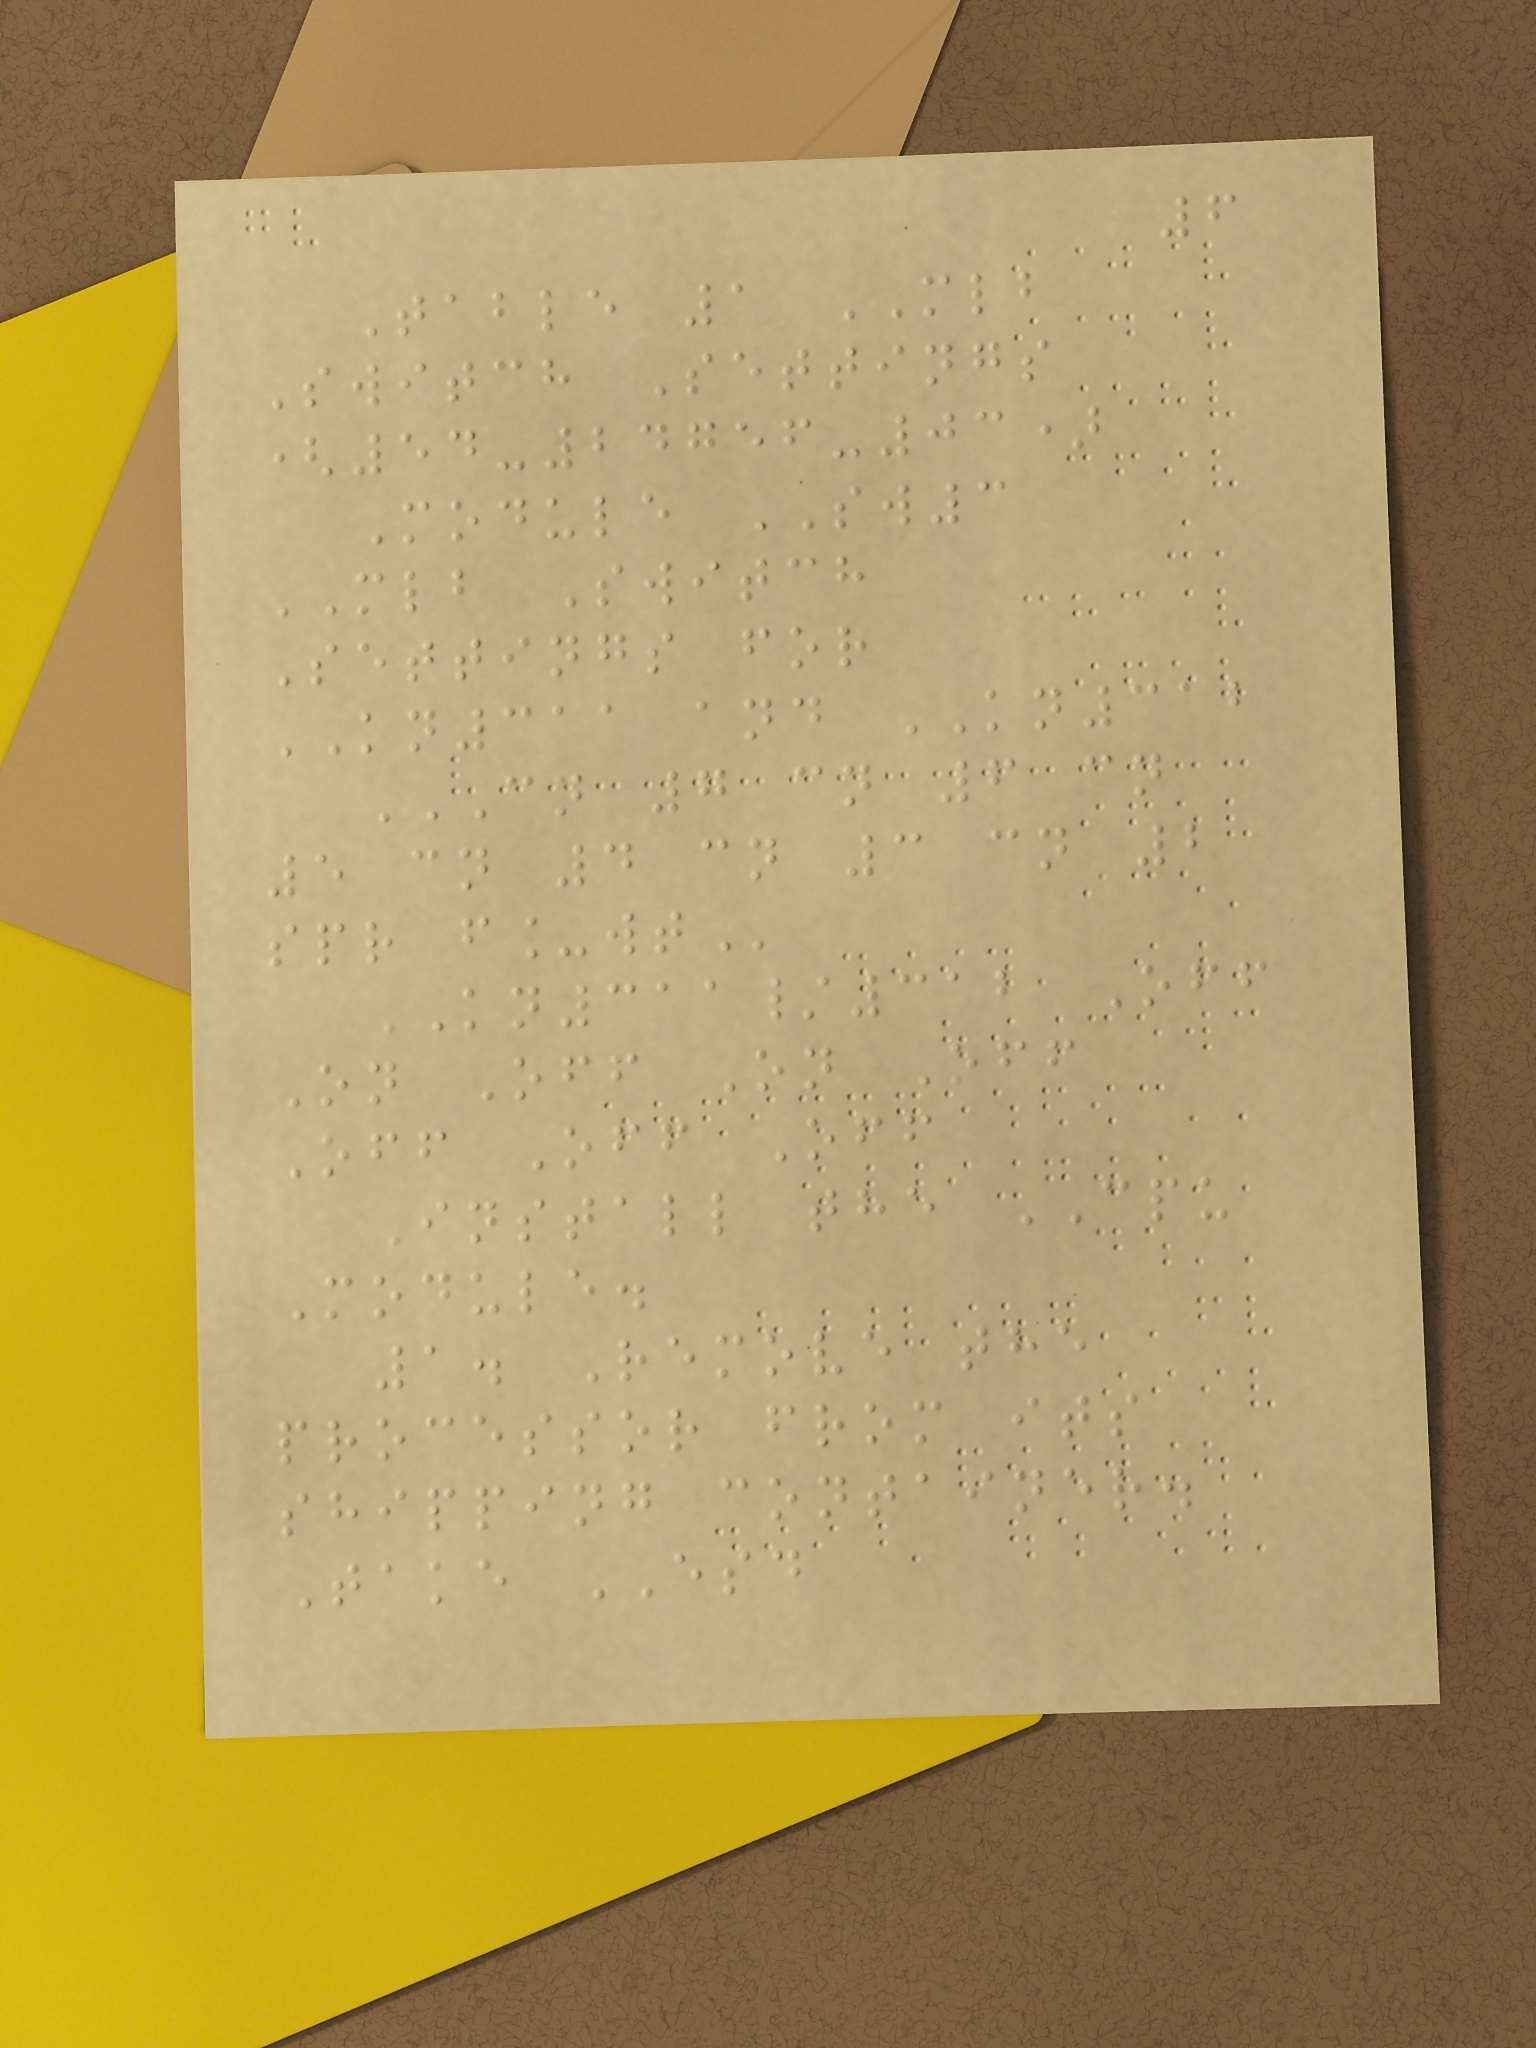6
Table 1 MLB
Switch Settings
(54-24756-03)
Module SW3
MLB Switch
Settings for
KN311 and KN312
CN 7 CN 6 CN
5 CN 4 CN 3 CN 2
SPR F_WT
KN311/312 Off
On Off On Off
Off Off Off
Install the CPU
Module.
1. Remove the
processor from its
shipping container.
Take ESD
